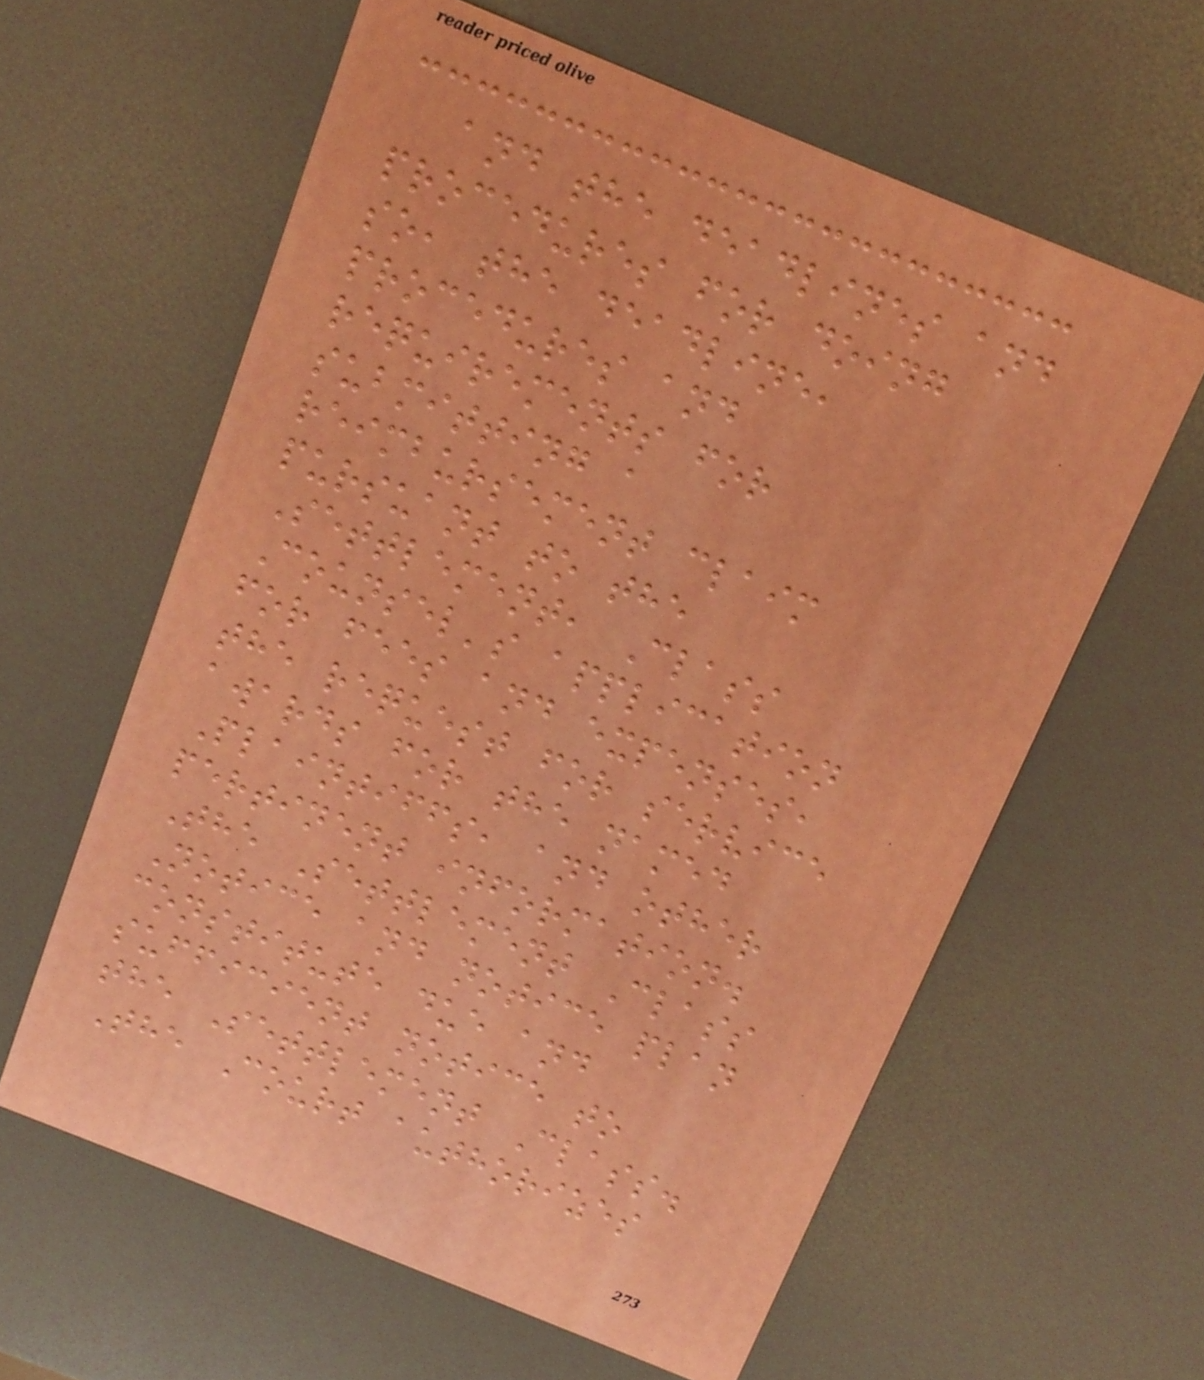and the deadlines and
procedures for doing
so, the deadline,
procedures and
requirements for
submitting a
reimbursement claim
pursuant to the
Settlement, Class
Counsel's application
for fees and expenses,
the request for service
awards for the named
Plaintiffs, and other
pertinent information.
The Settlement Class
Notice and notice plan
constitute due and
sufficient notice to
the Settlement Class.
The Court authorizes
